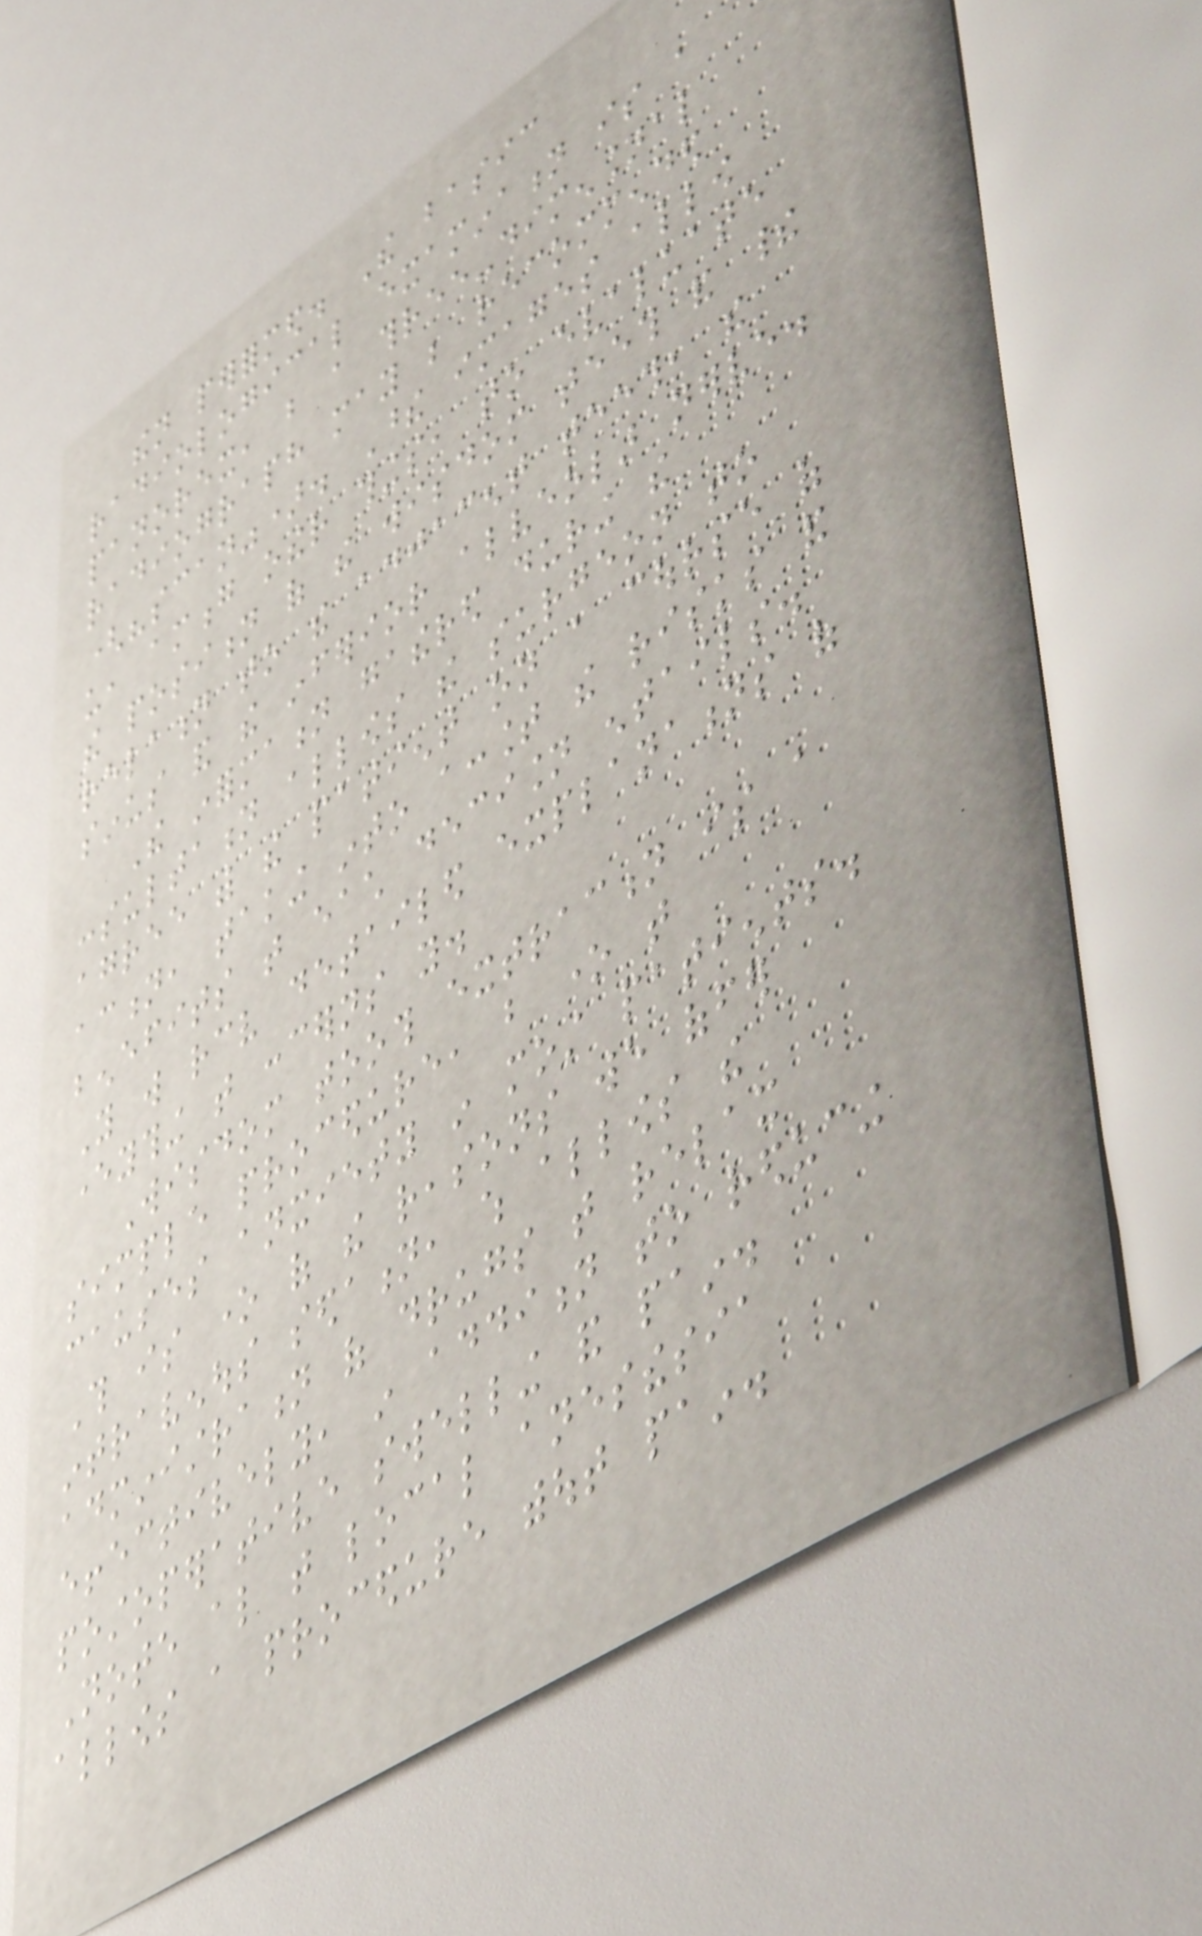then performed. The basic
radiological examination is a
panorex, but a three-dimensional
radiograph may be recommended
("scan"). These images allow
us, among other things, to evaluate
the position of the wisdom teeth and their
relation to the adjacent teeth, the
sinus and the inferior alveolar nerve.
The information gathered during the
consultation allows the surgeon to
agree with the patient on a course of
action, taking into account the risks and
benefits that each decision entails.
You will receive detailed explanations of
everything that concerns you.
Wisdom tooth extraction is a
simple procedure, but one that
causes anxiety in most patients.
This is one of the reasons we offer
intravenous sedation, which allows the
administration of drugs that relax
effectively, in addition to reducing
postoperative swelling and pain.
Note also that local anesthesia
allows a procedure without pain.
